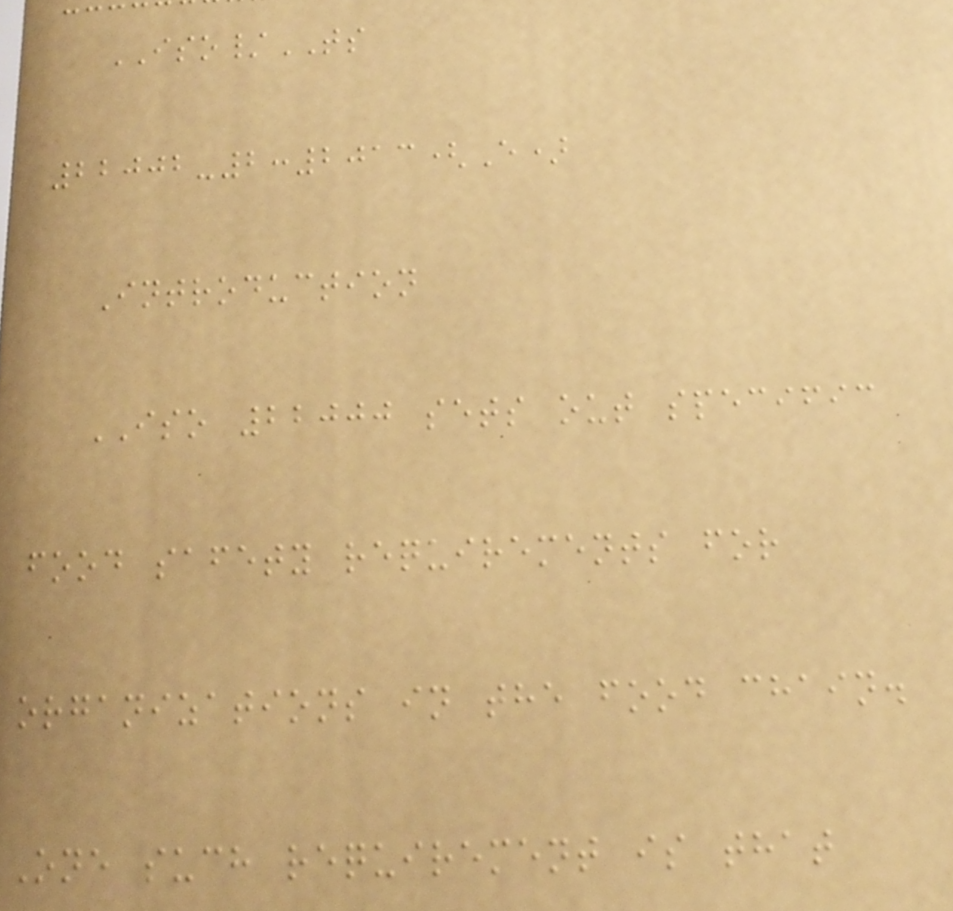ISO/TS
22002-2:2013(E)
Introduction
ISO 22000 sets out specific
food safety requirements for
organizations in the food chain.
One such requirement is that
